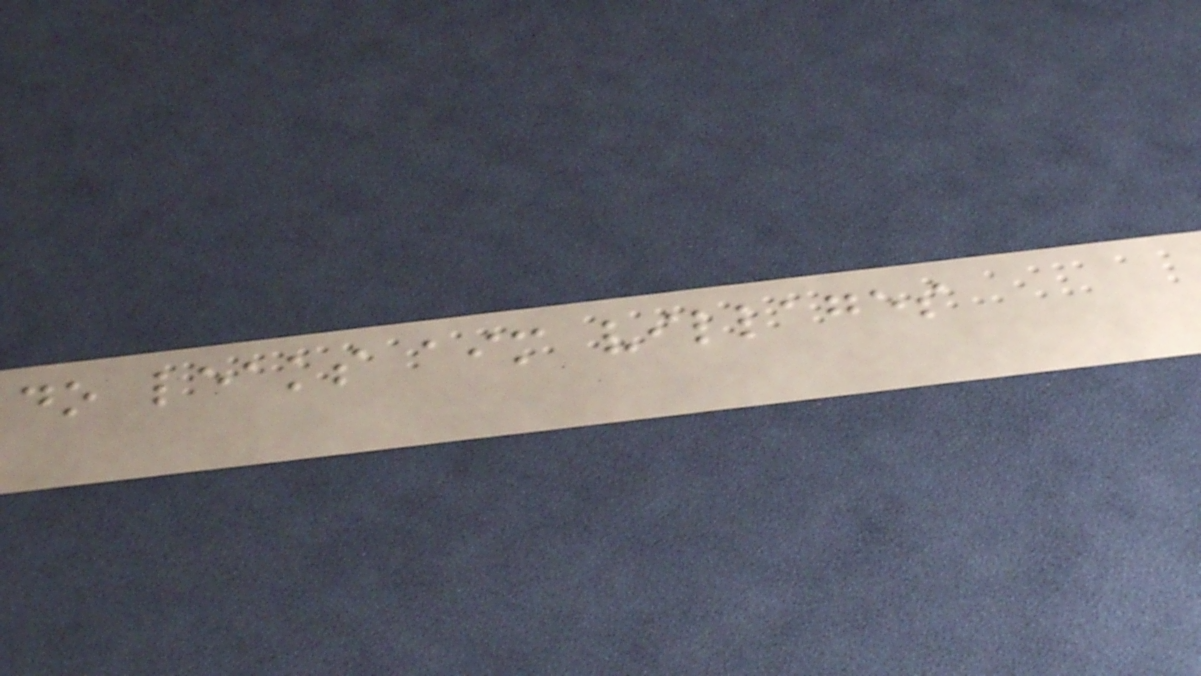do leaks aim villages
